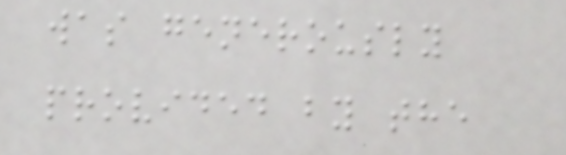was generously
provided by the
